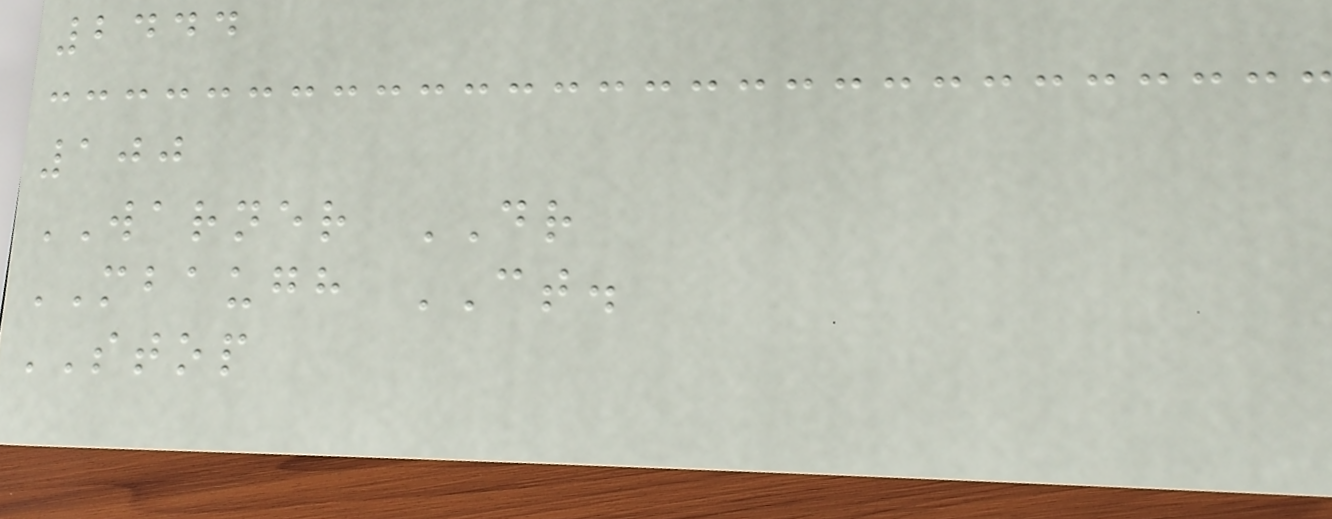2444
100
WARNER DR
MBAUGH CT.
STOP
